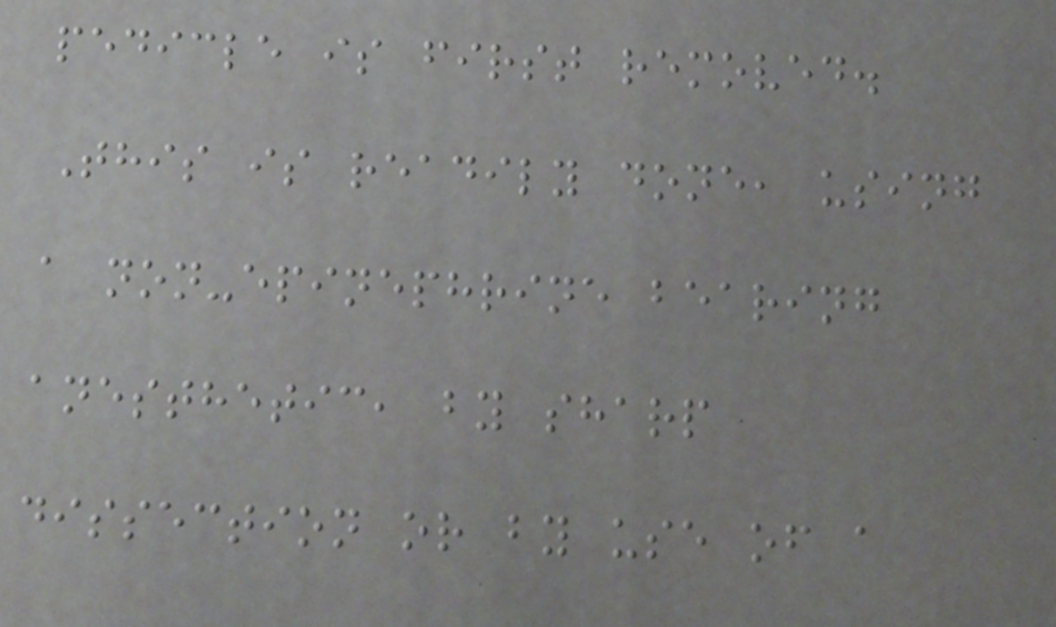pedicle is first removed.
This is readily done, using
a non-epinephrine bearing
anesthetic, by sharp
dissection or by use of a
